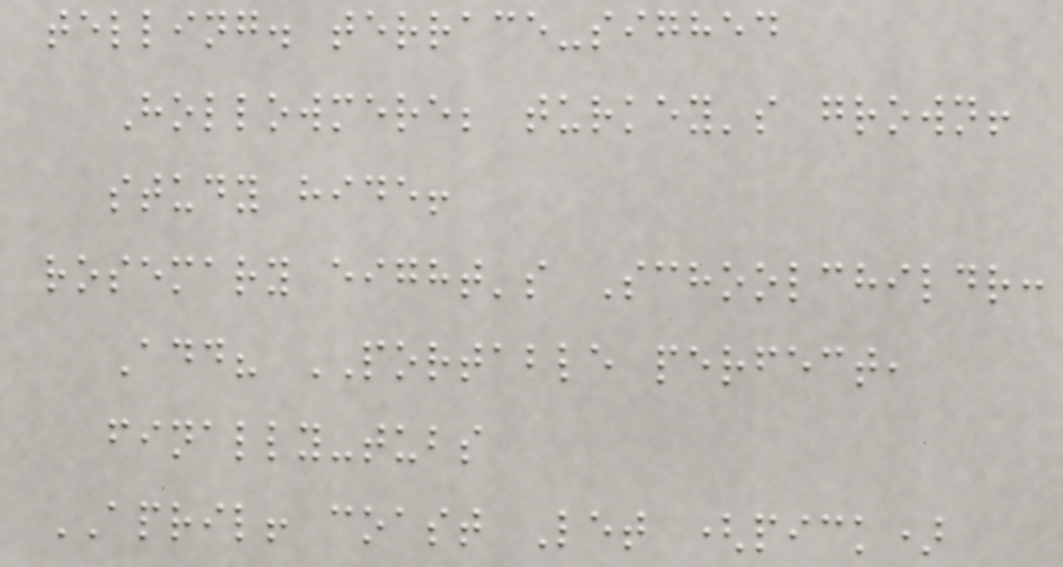telling. terrace-sighed
Hollowmere; turkey's grown!
study hide!
rosemary eight's Schoolchildr:
Add? PORTABLE perfect,
finally-tubs
APRIL! coast Let (pick)
